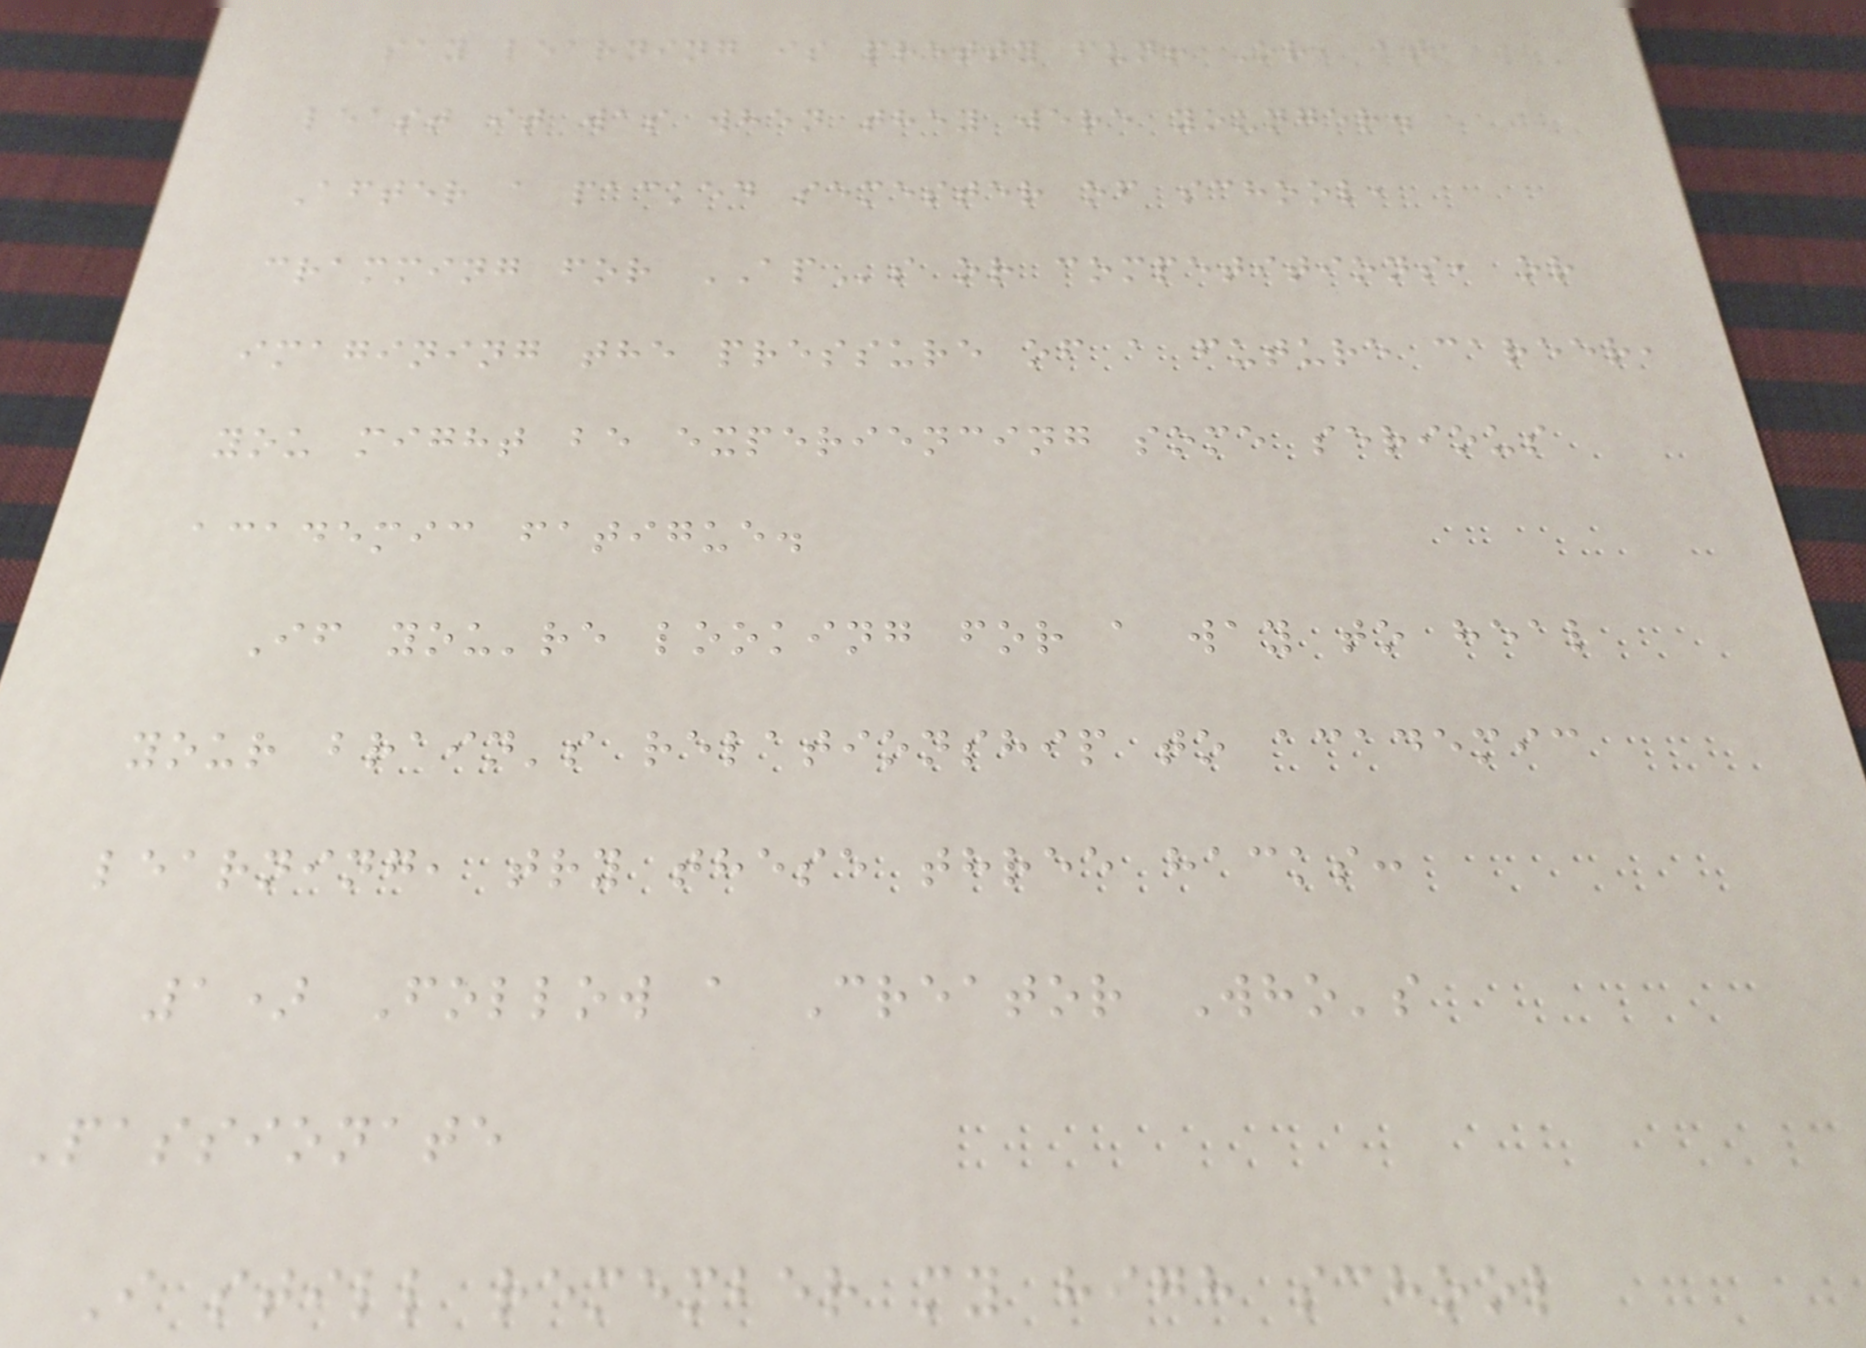say learning is pretty fun! Or, at
least it was when they were younger.
After a packed semester of school,
cramming for APs or competitions, or
imagining the pressure of a future career,
you might be experiencing some serious
academic fatigue.
If you're looking for a way to heal
your brain's relationship to academic
learning, try these three hacks:
1) Follow a Creator Who's
Passionate
I still remember my high school
